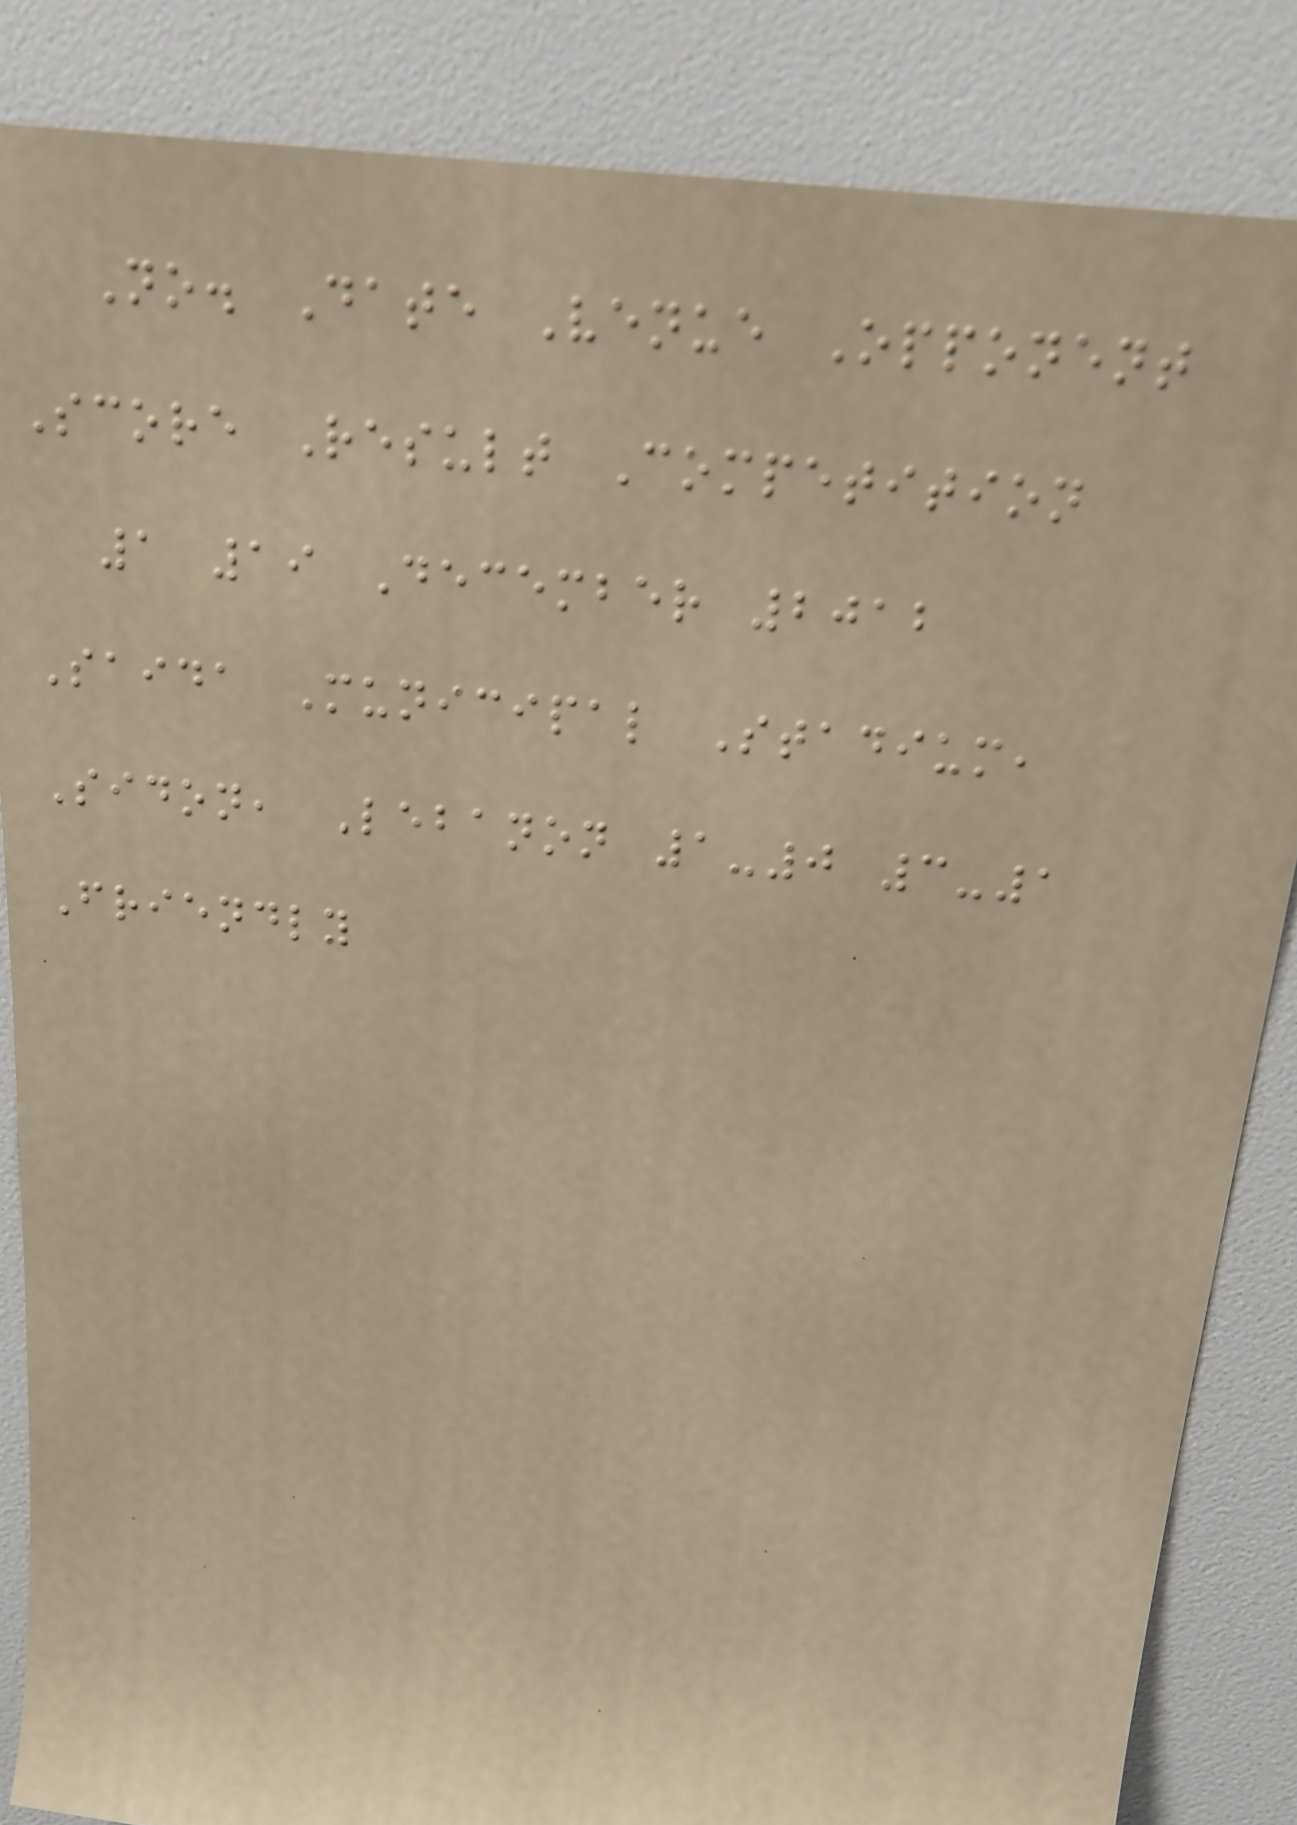No. Date Venue Opponent
Score Result Competition
1 19 December 2012
Saida Municipal Stadium,
Sidon, Lebanon 1-0 3-1
Friendly
